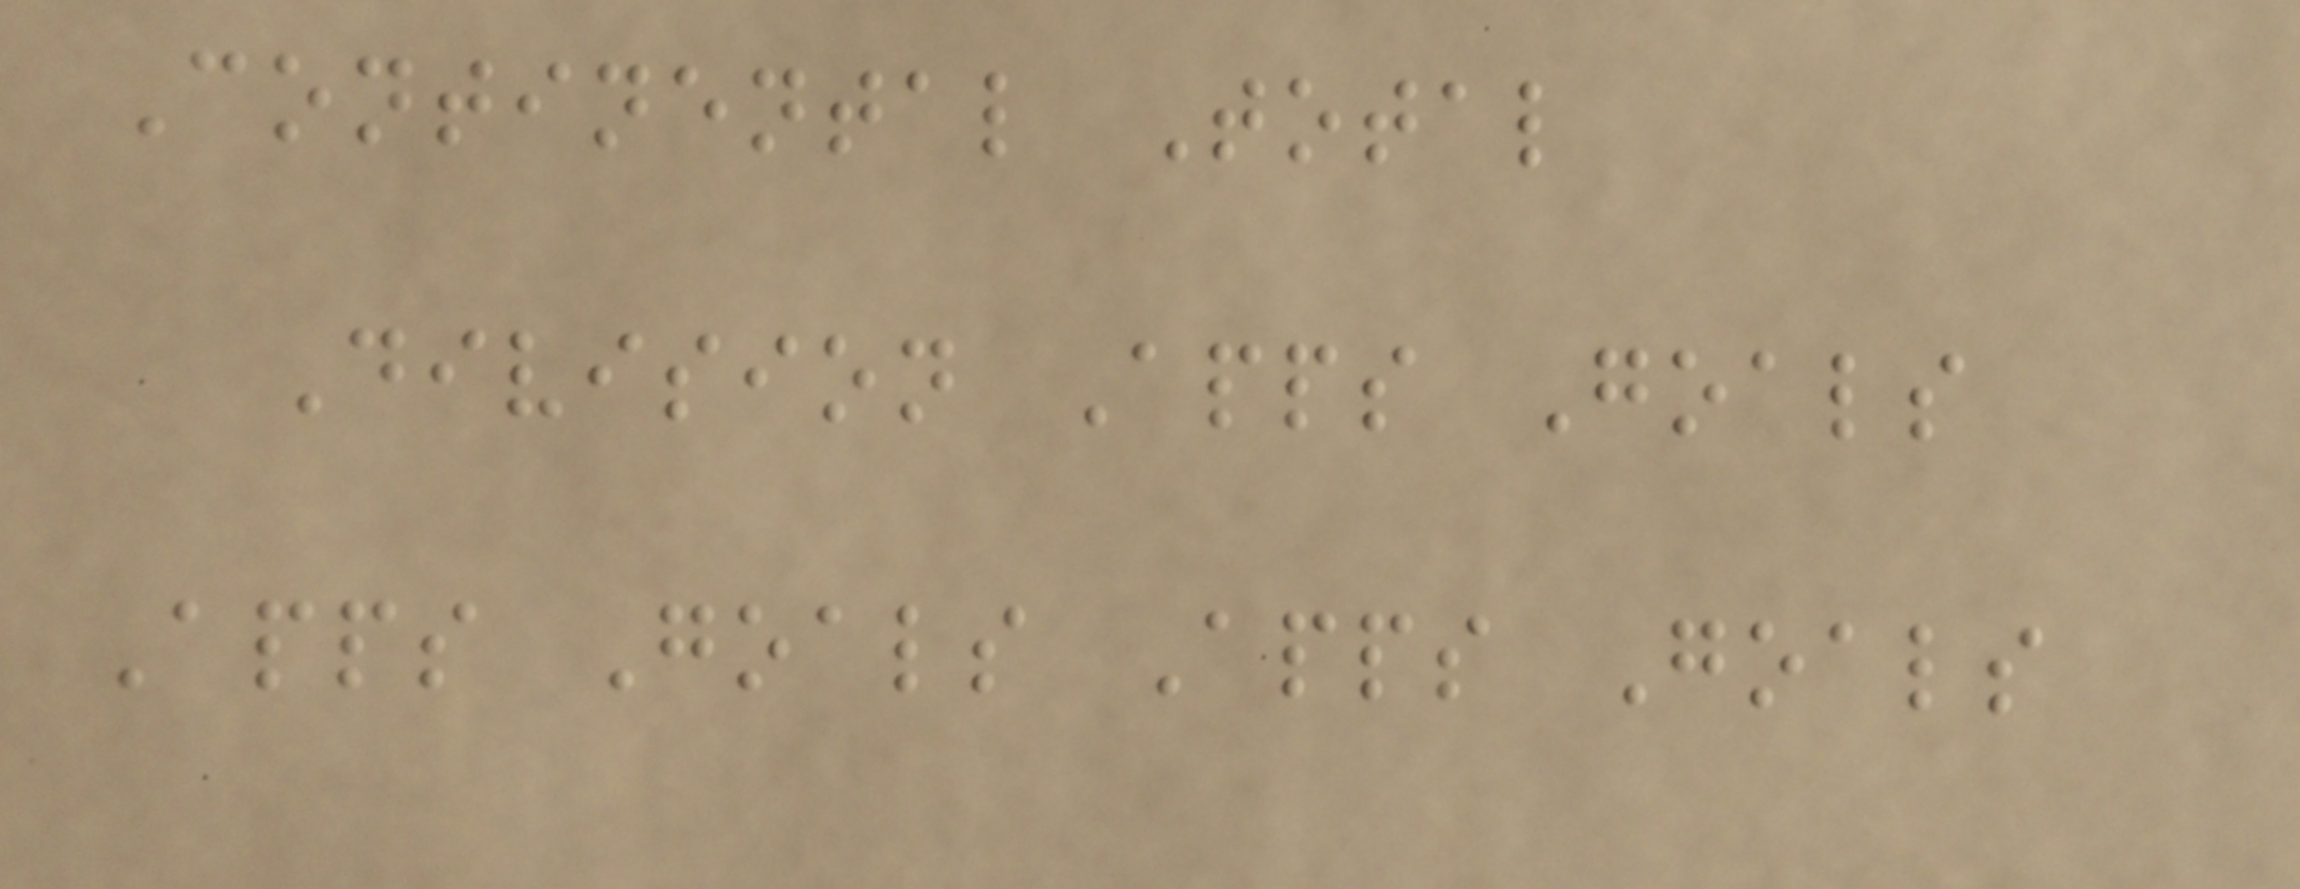Continental Total
Division Apps Goals
Apps Goals Apps Goals
